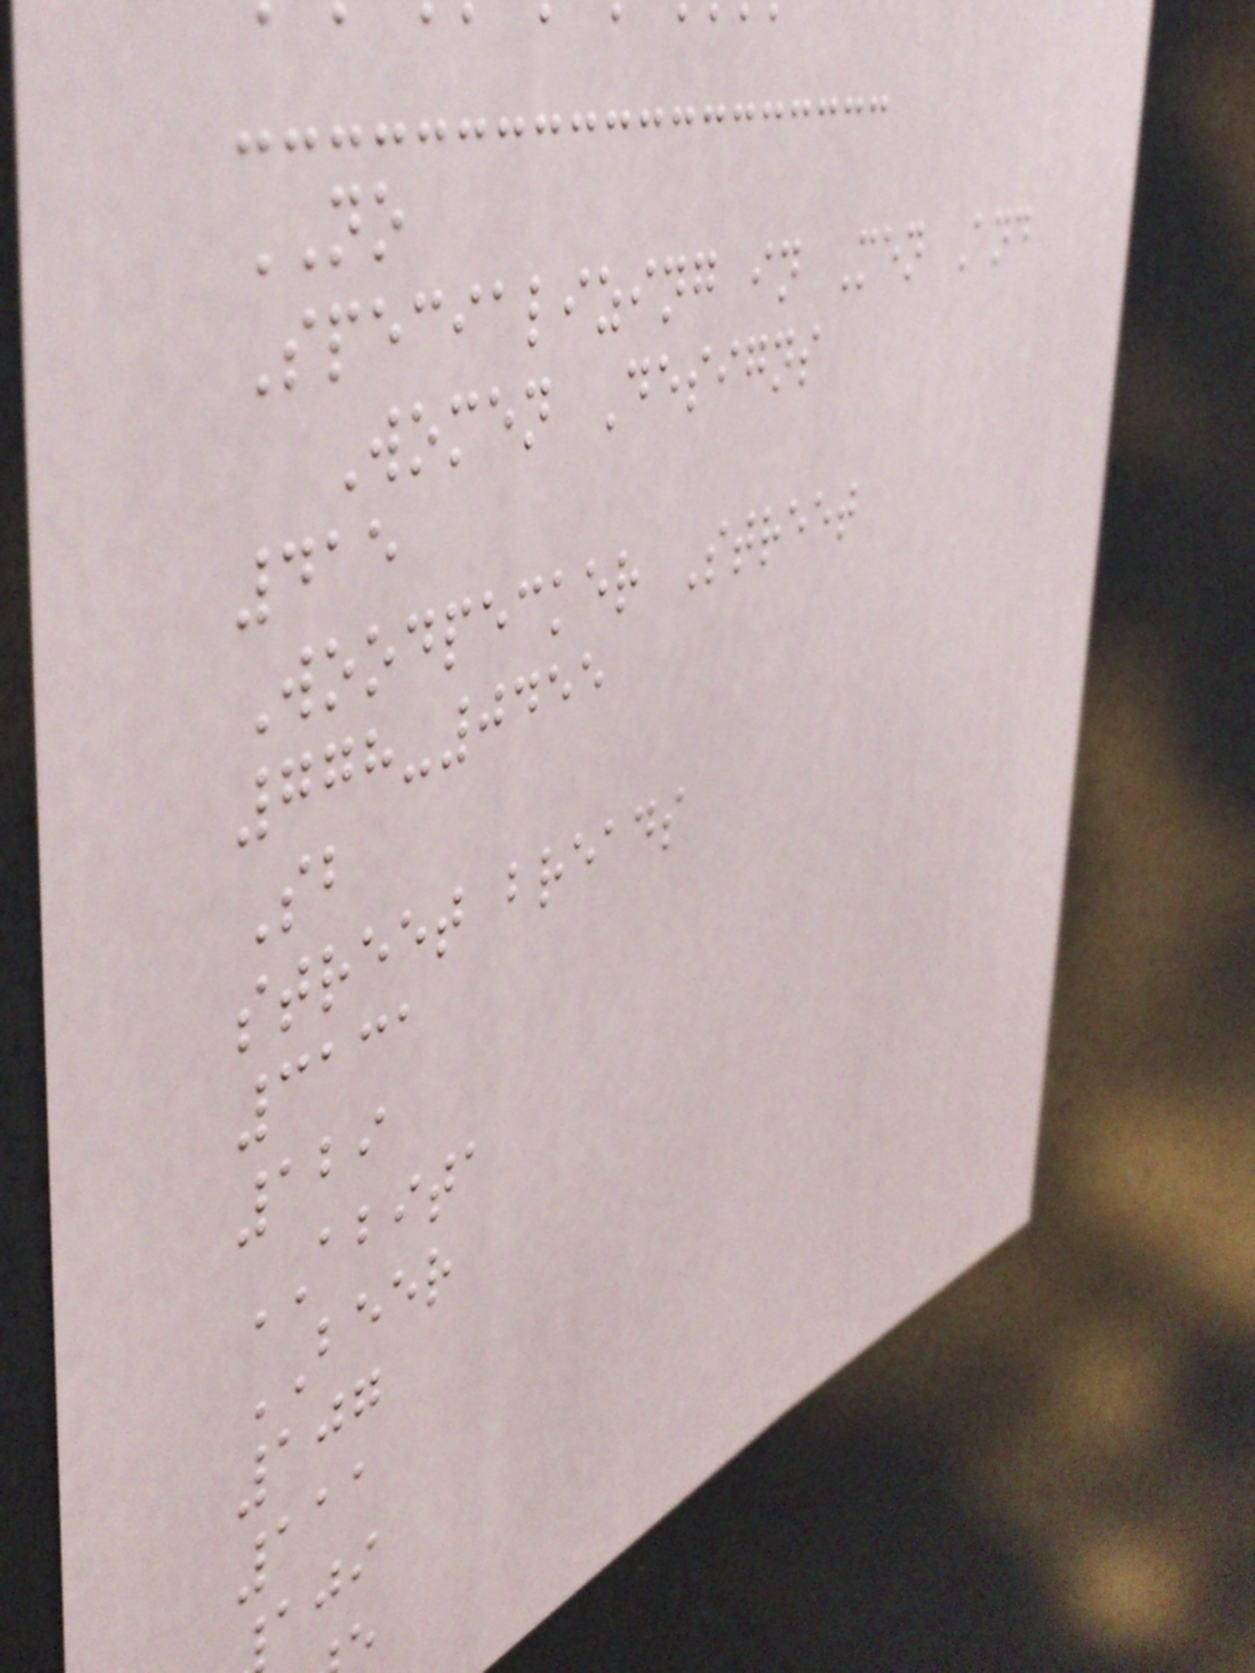NO
Specializing in Men And
Women Designs
415
Woodpecker Street
778-0455
Sb
street breads
3131
129
ABITA
BEER
107
111
